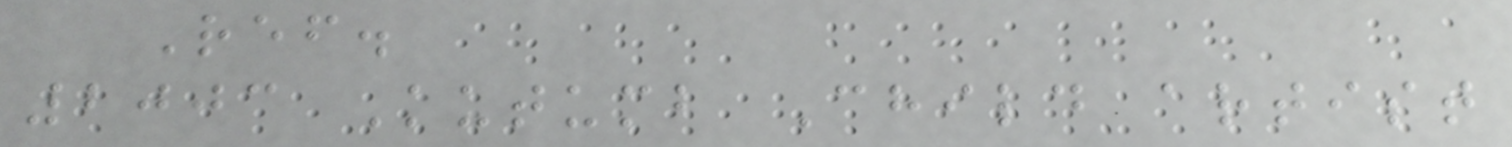Ref.
2003 Kutumb Child artist
